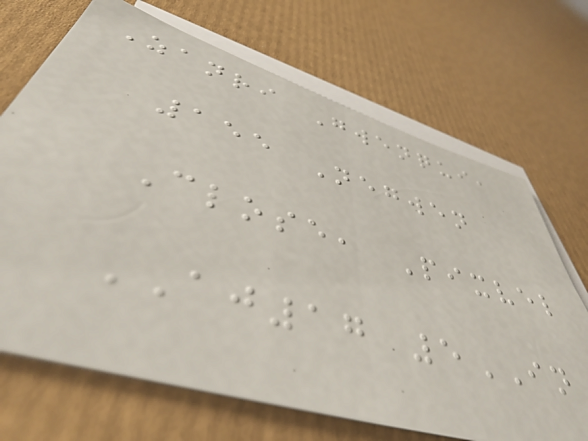Zanri Gwenqui,
155 Negwen
Close, Pixvel
AJ17 5IN
